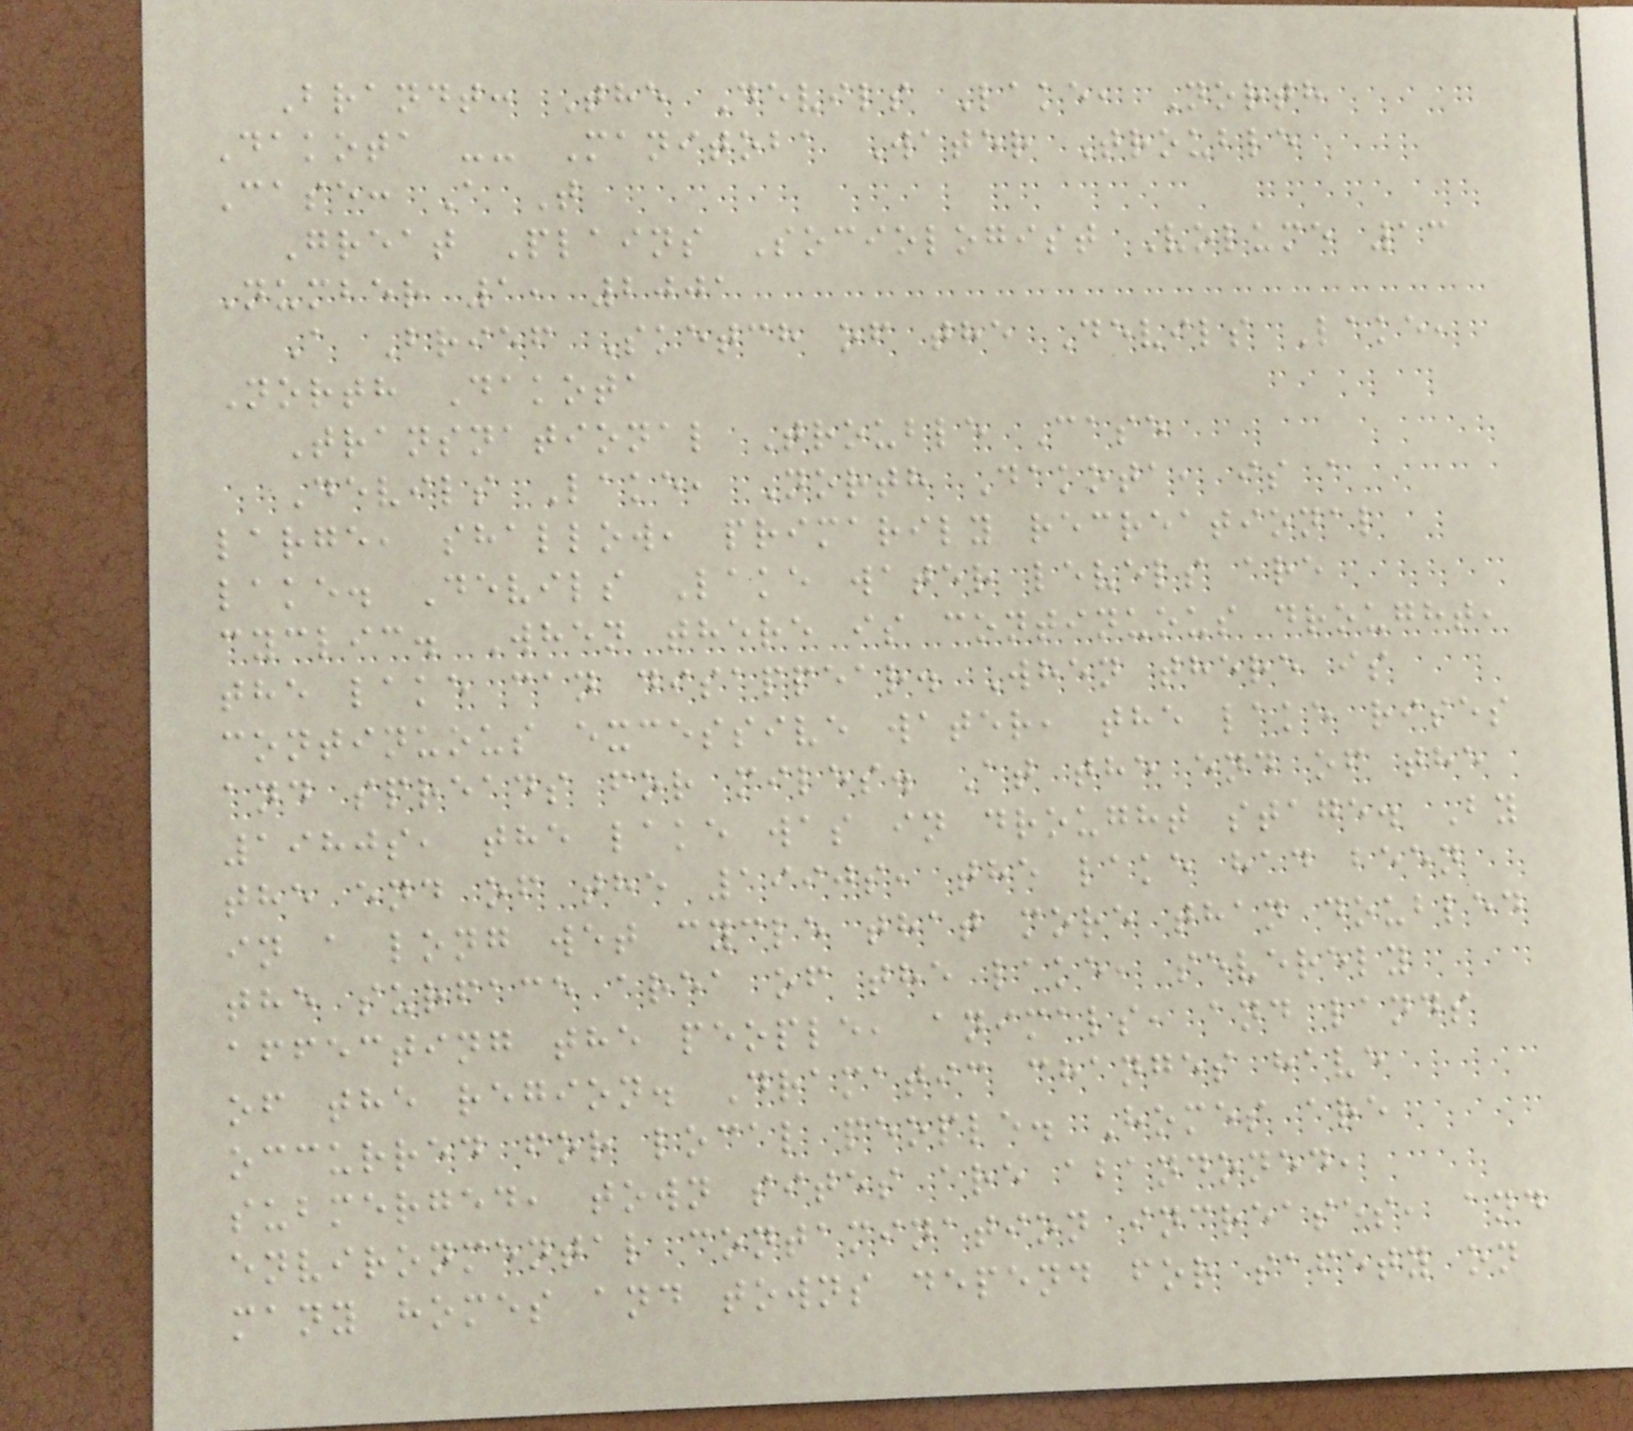Brandt: The Devils Lake, North
Dakota -- Manitoba Water Trouble
Case: A T
Great Plains Sociologist Volume 13
Number 1, 2001
A Brief Sketch of the Devils Lake,
North Dakota
Transnational Trouble Case
Devils Lake, North Dakota, is a
large, shallow, primarily recreational
lake. Devils Lake water levels are
cyclic. When there is continuous drought,
the lake can disappear. When there is
continuous excessive water, the lake rises
and spreads for miles. At the end of the
1980s, the lake was in drought stage. By
the end of the 1990s, the lake had been
in a long wet cycle that more than doubled
the surface area of the lake, severely
affecting the people, animals, and lands
of the region. Dramatic changes have
occurred for local people. Homes are
submerged, town sites are abandoned,
environmental contamination increases, and
many homes and towns depend for safety on
